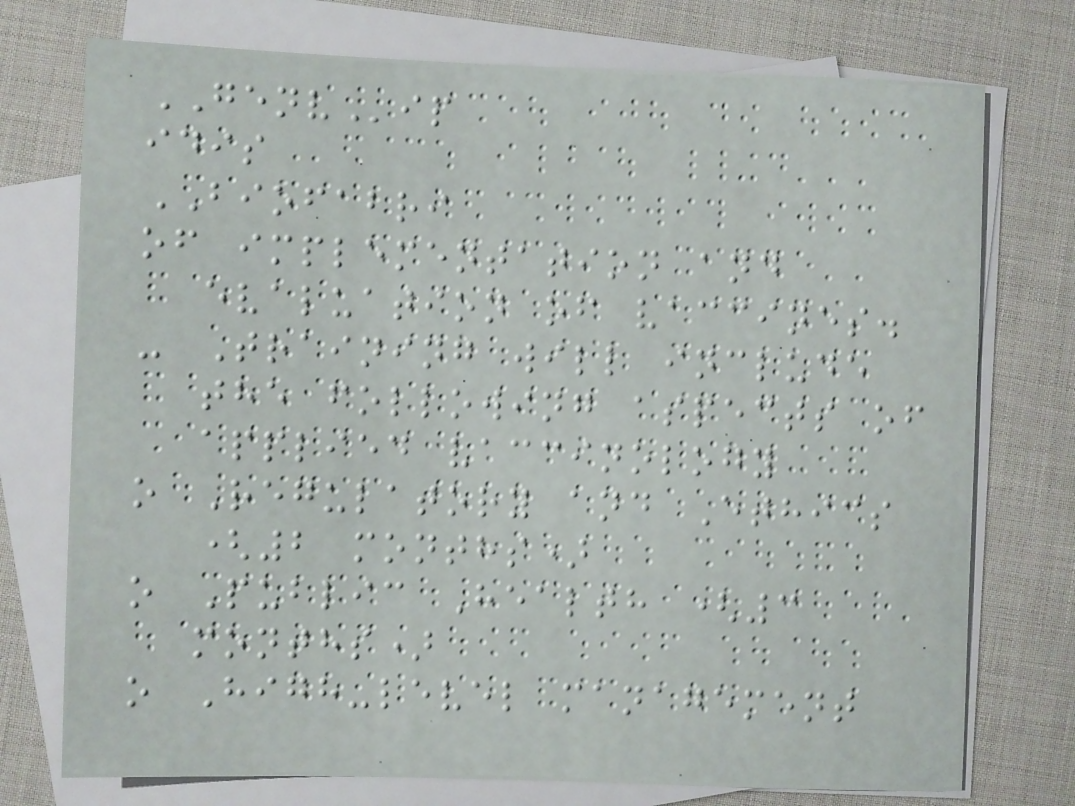GENVip
idis
BIOFABRI
of implementation and
evaluation of vaccines.
- Training will include
the following aspects of
applied vaccinology
o Regulatory and Ethics
(2 months)
o Public Health (3
months)
o High-level management
